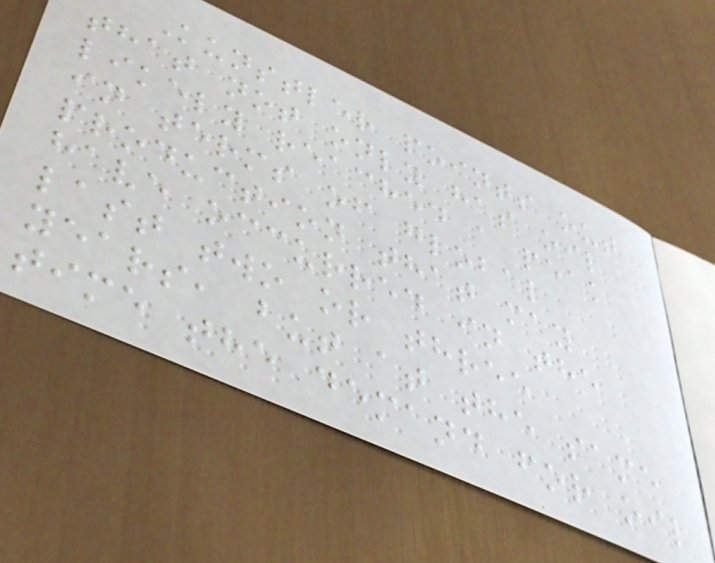Kunstler points out
that not only has oil
likely reached a peak
in terms of global
production that may
have occurred in the
last two or three
years, but at the same
time the demand for oil
